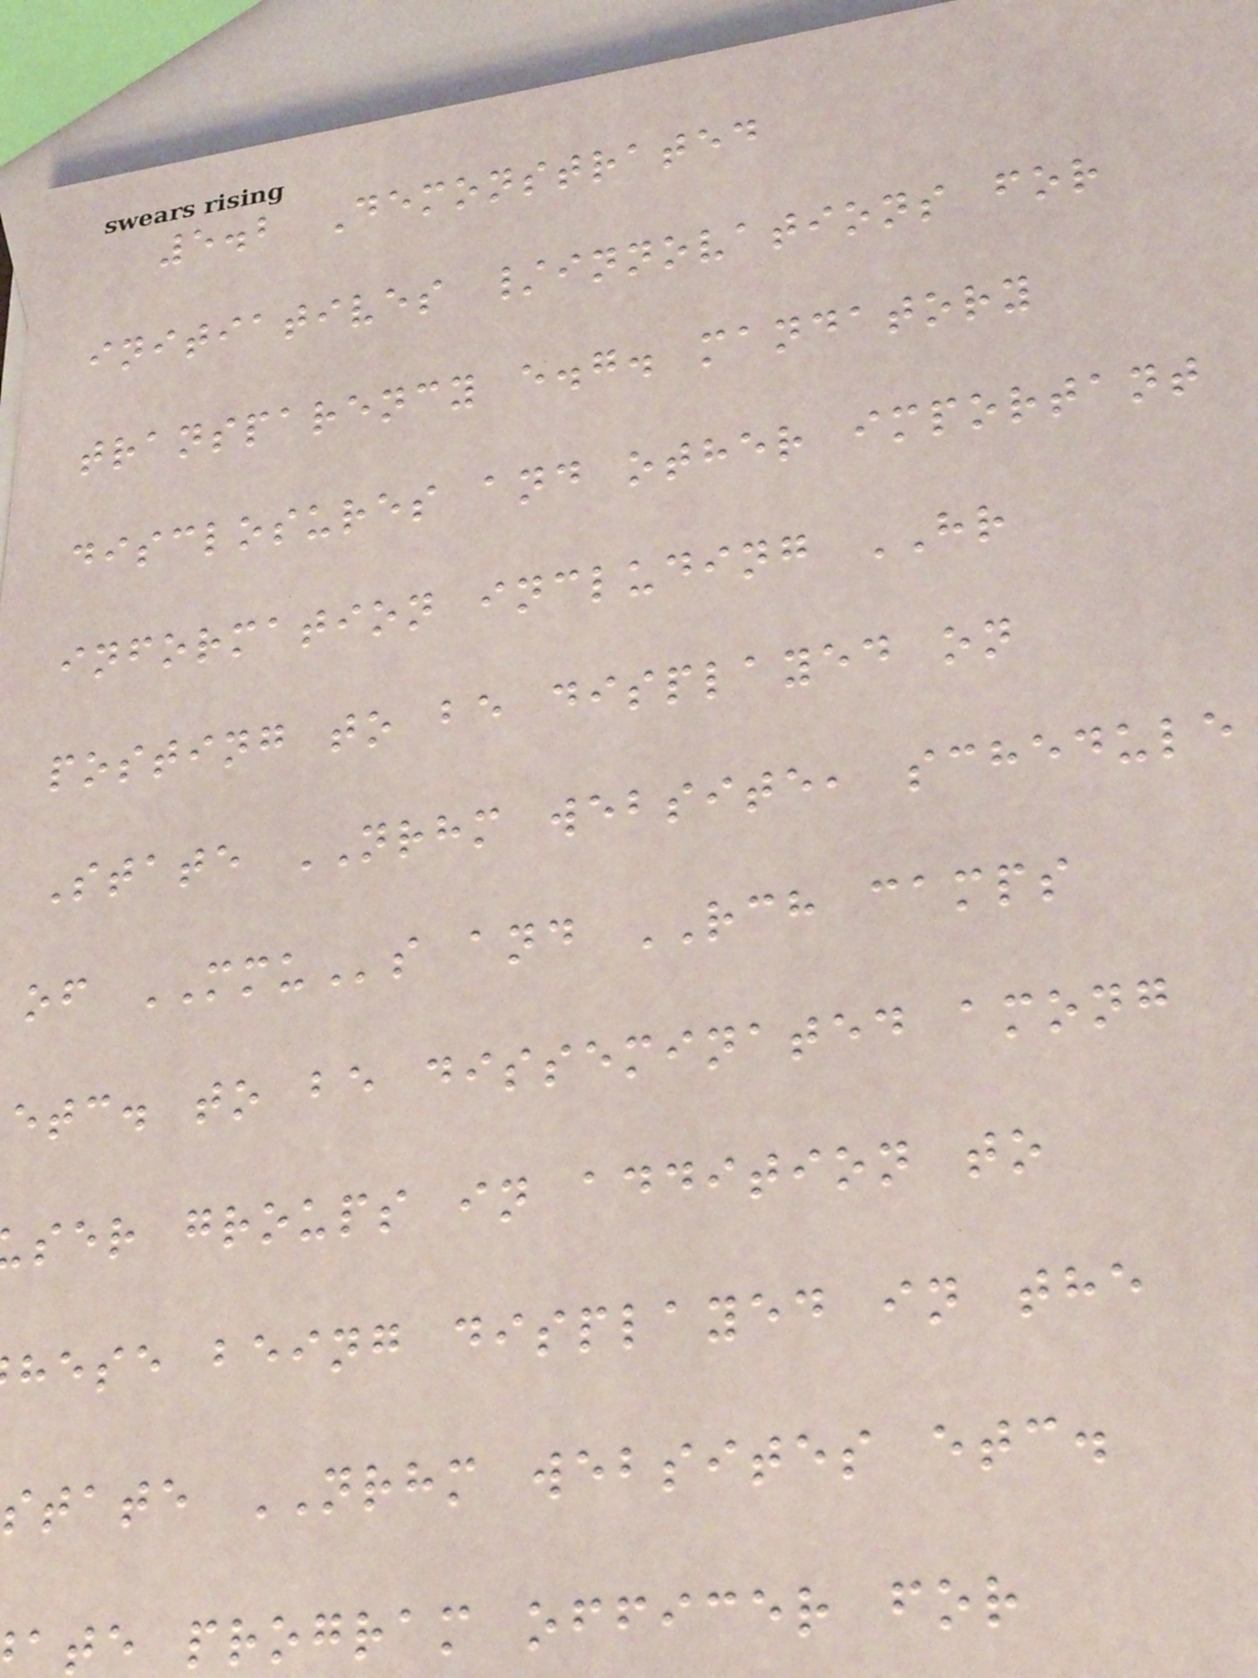5.2 Demonstrated
initiatives /innovations for
transparency e.g. mandatory
disclosures and other important
information including HR
posting to be displayed on
State NRHM website, schedule
of MMUs and RCH camps
etc. to be disseminated among
ser groups in addition to
hese being displayed in the
state NRHM websites etc.
ate program officer for
